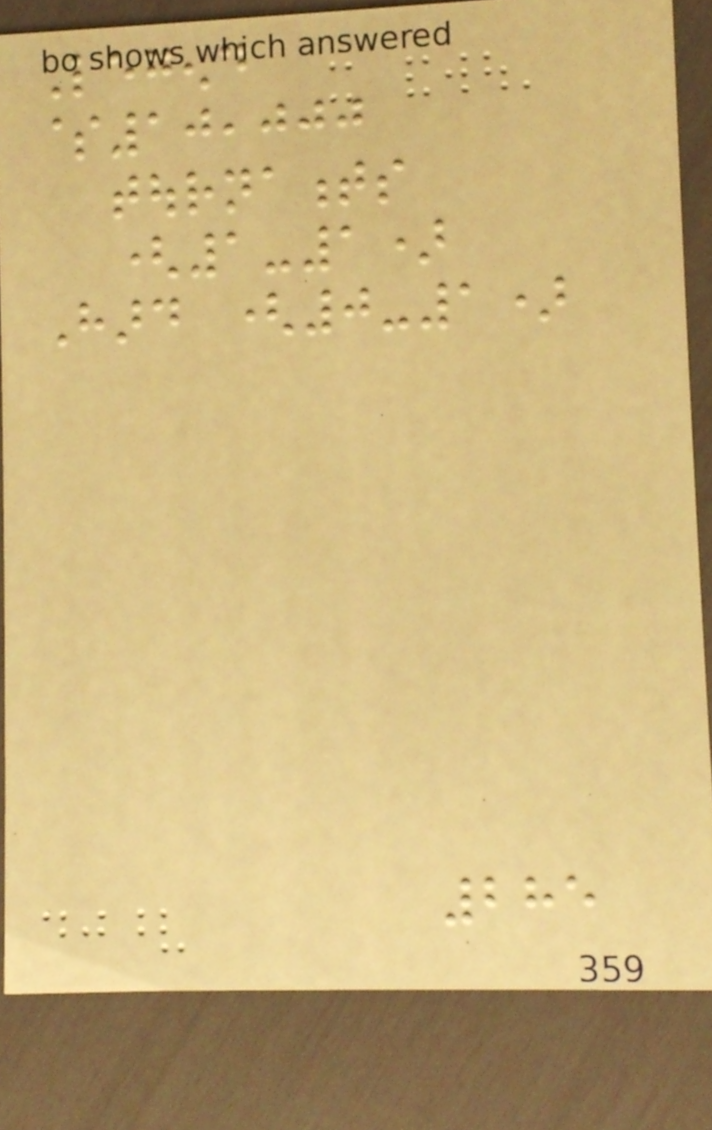Legend
$10,000
tournaments
(1-1)
Hard (0-1)
285
